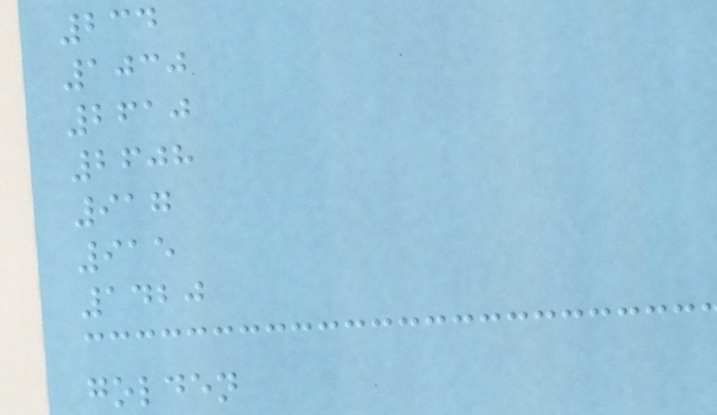234
1030
2610
2608
917
915
1420
golden
